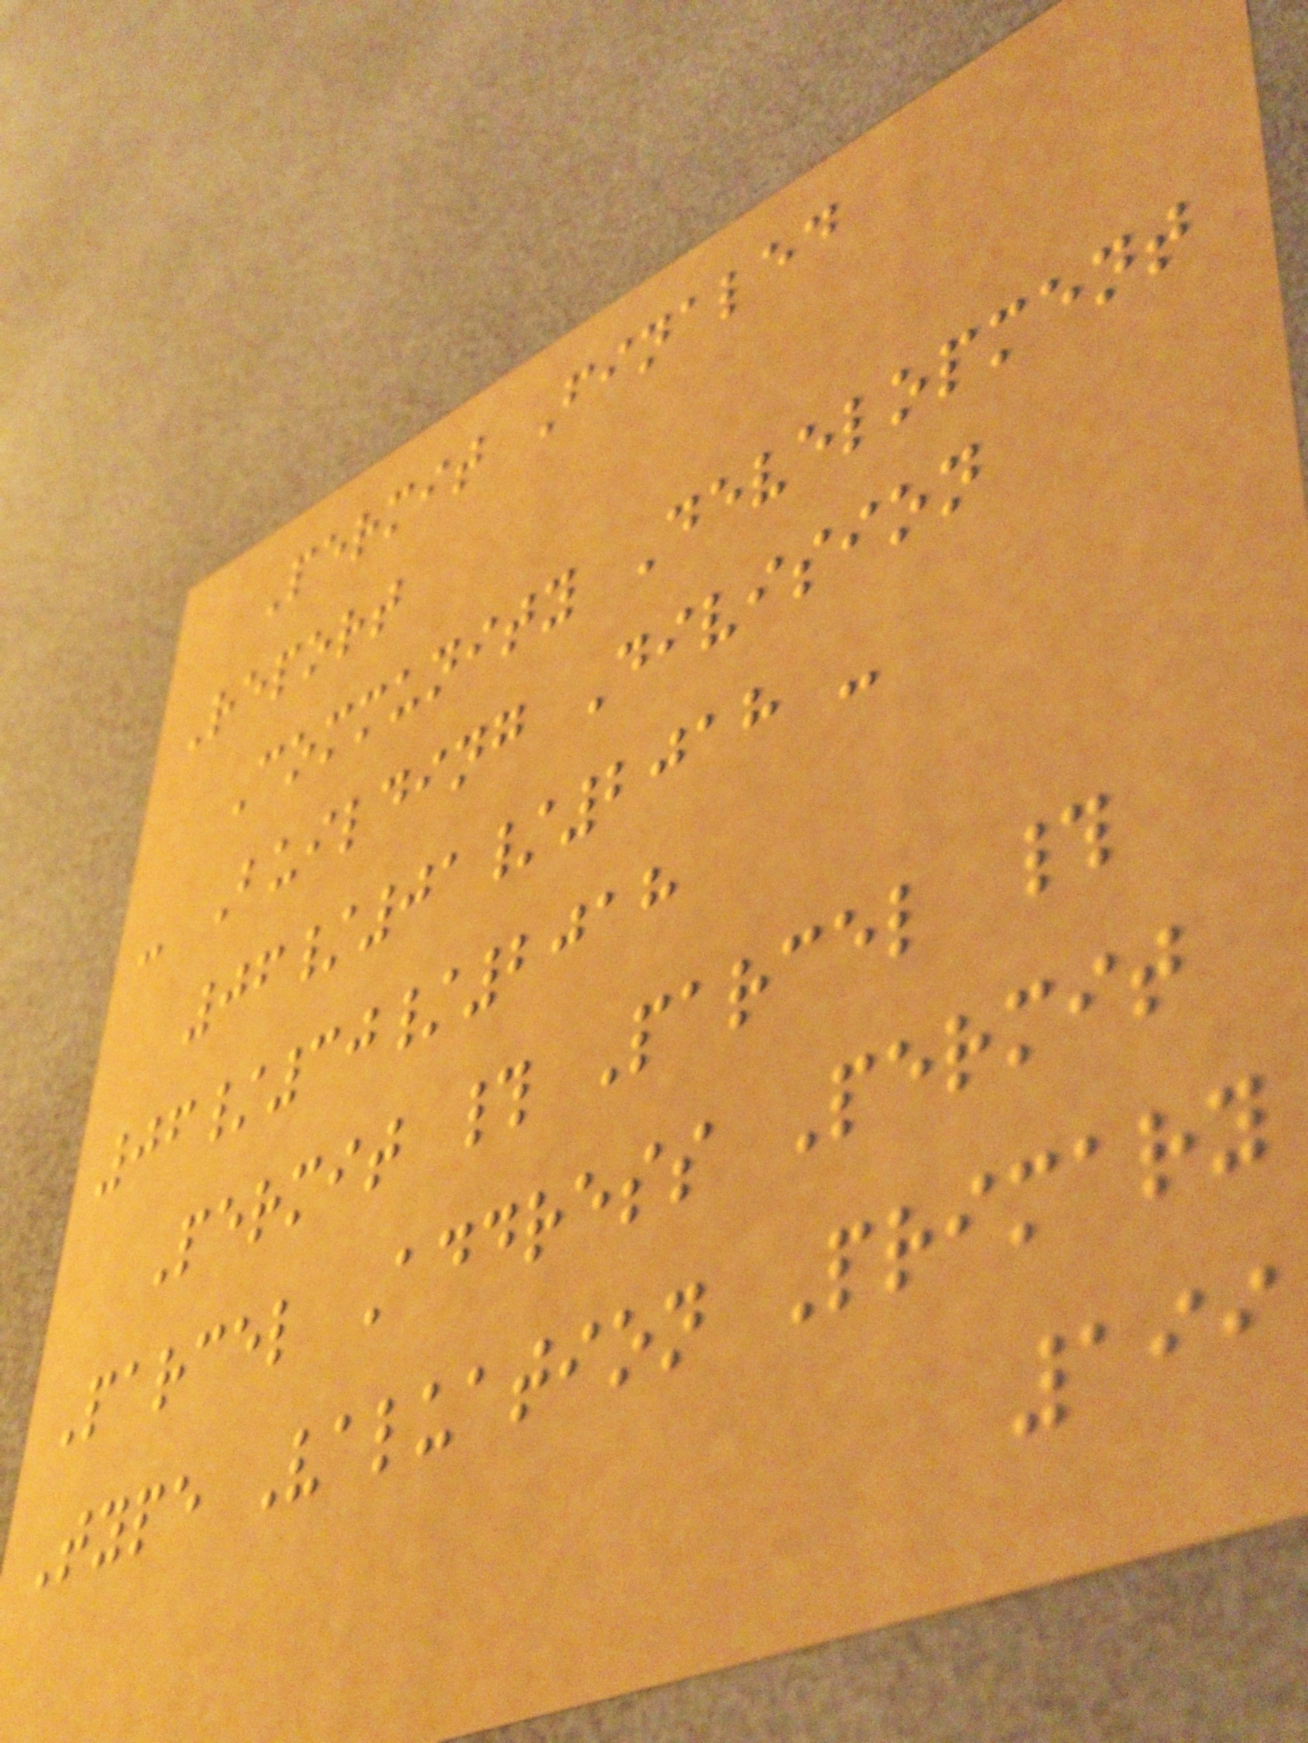Permit Finaled
Report
Community Development
- Building Division
06/01/2018 -
06/30/2018
Permit # Parcel #
Parcel Address Permit
Type Valuation Primary
199
